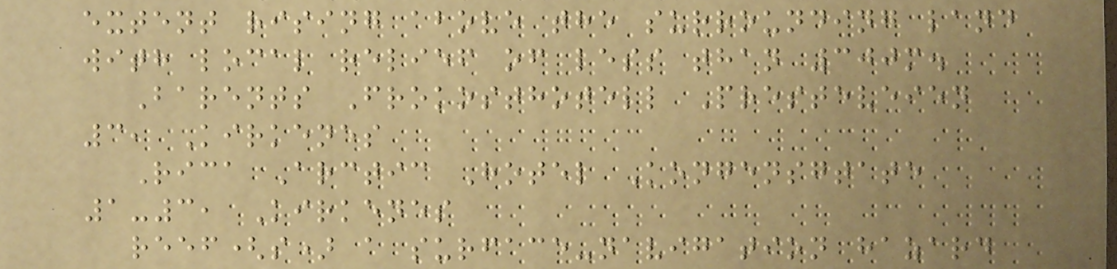extent rising above the surrounding land
with local relief of less than 300m.
Barents Frokosthotell Presteveien
3, Kirkenes
Rica Arctic Hotel Kongensgtate
1-3, Kirkenes
reef(s) a surface-navigation hazard
